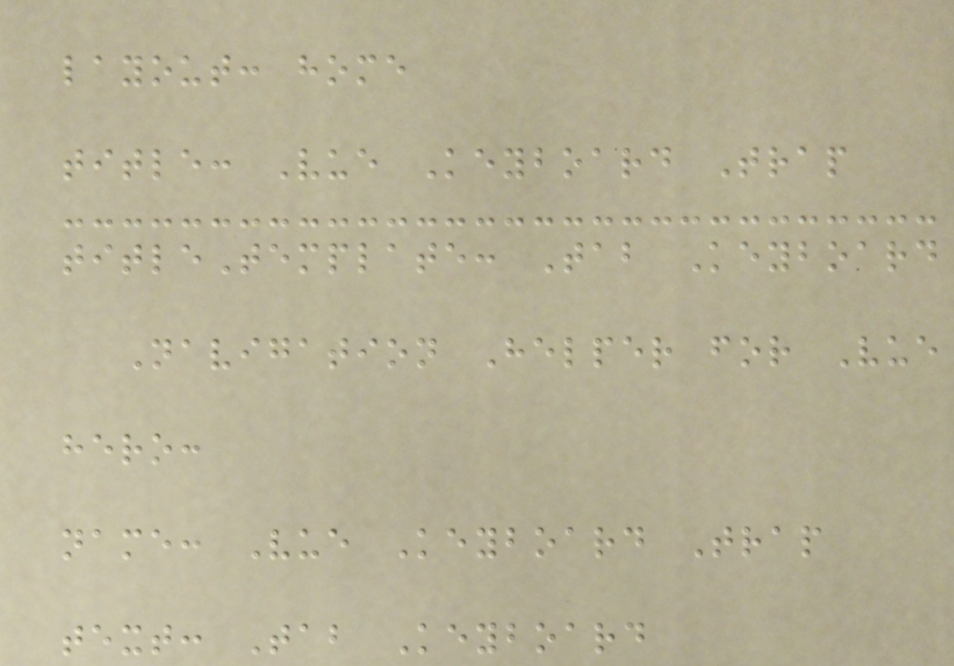layout: home
title: Vue Keyboard Trap
titleTemplate: Tab Keyboard
Navigation Helper for Vue
hero:
name: Vue Keyboard Trap
text: Tab Keyboard
